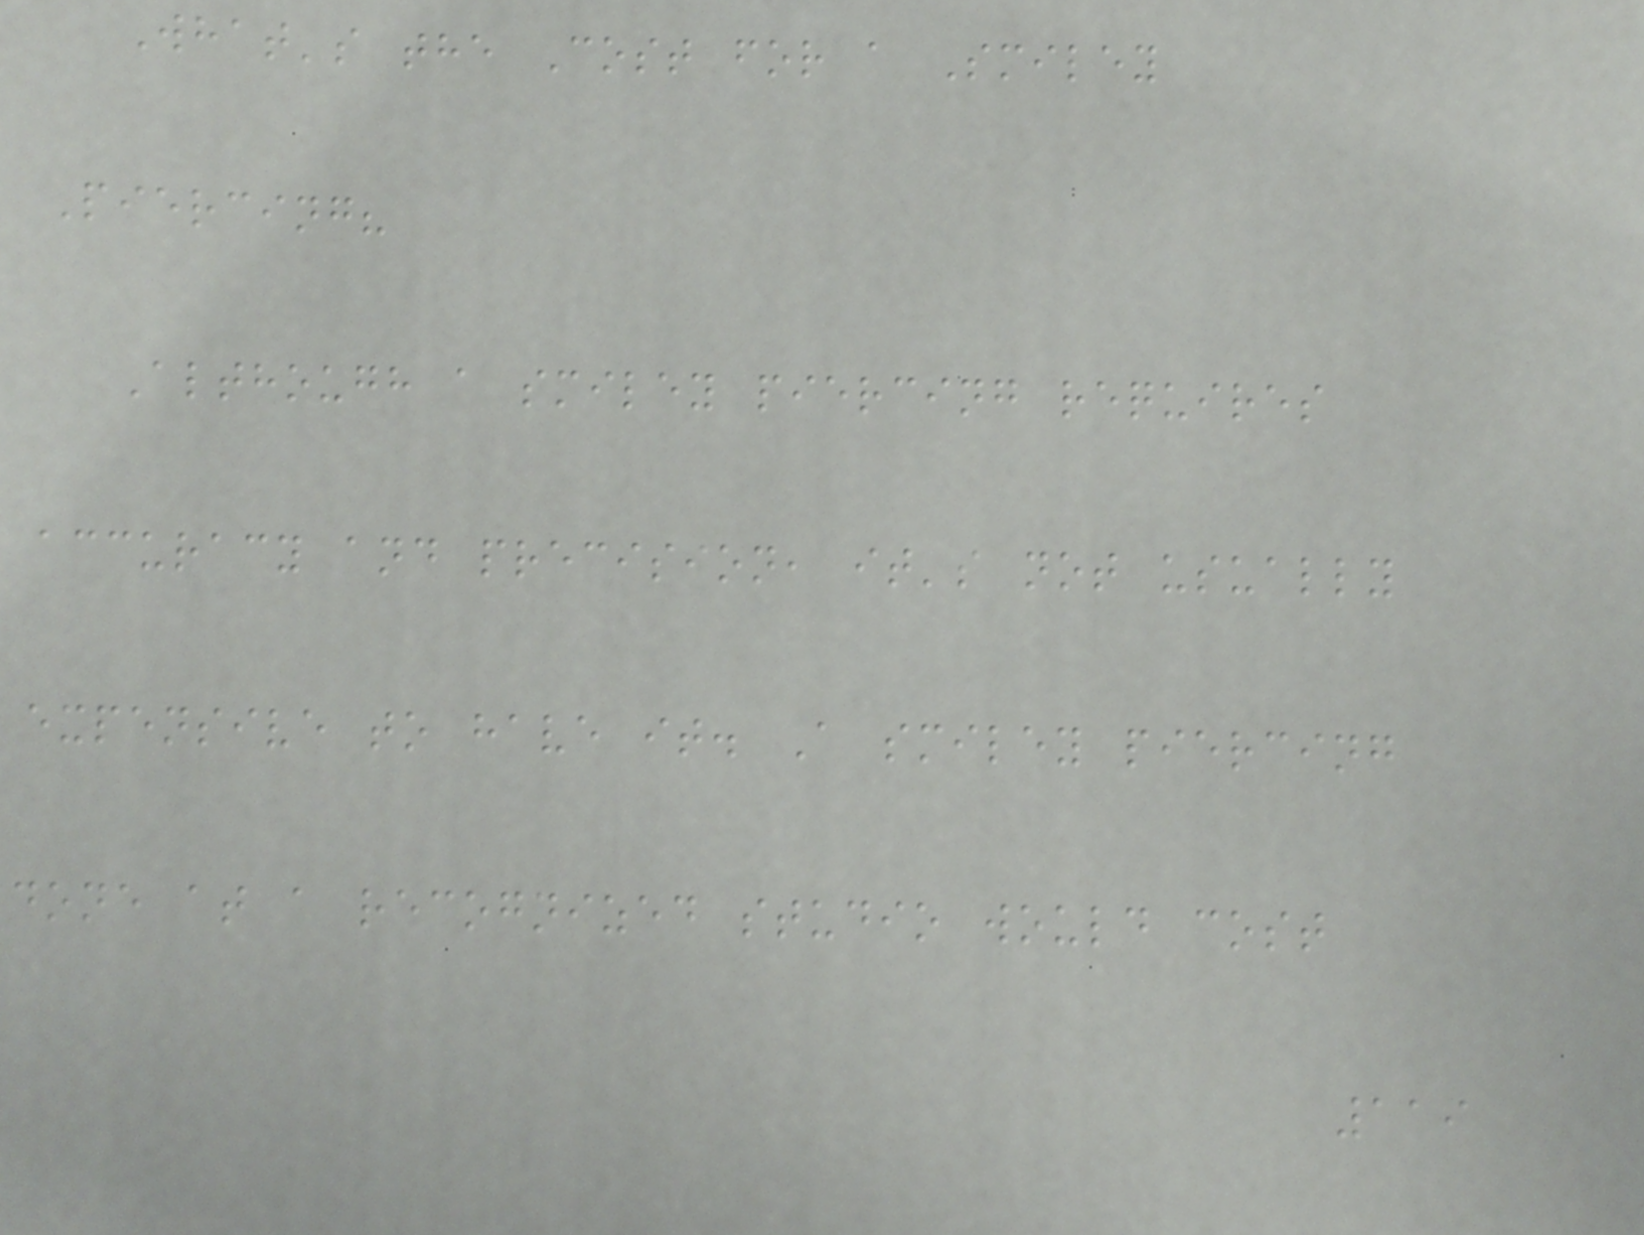What's the Cost for a Smiley
Piercing?
Although a smiley piercing requires
accuracy and precision, it's not usually
expensive to have it. A smiley piercing
done at a recognized studio would cost
119
